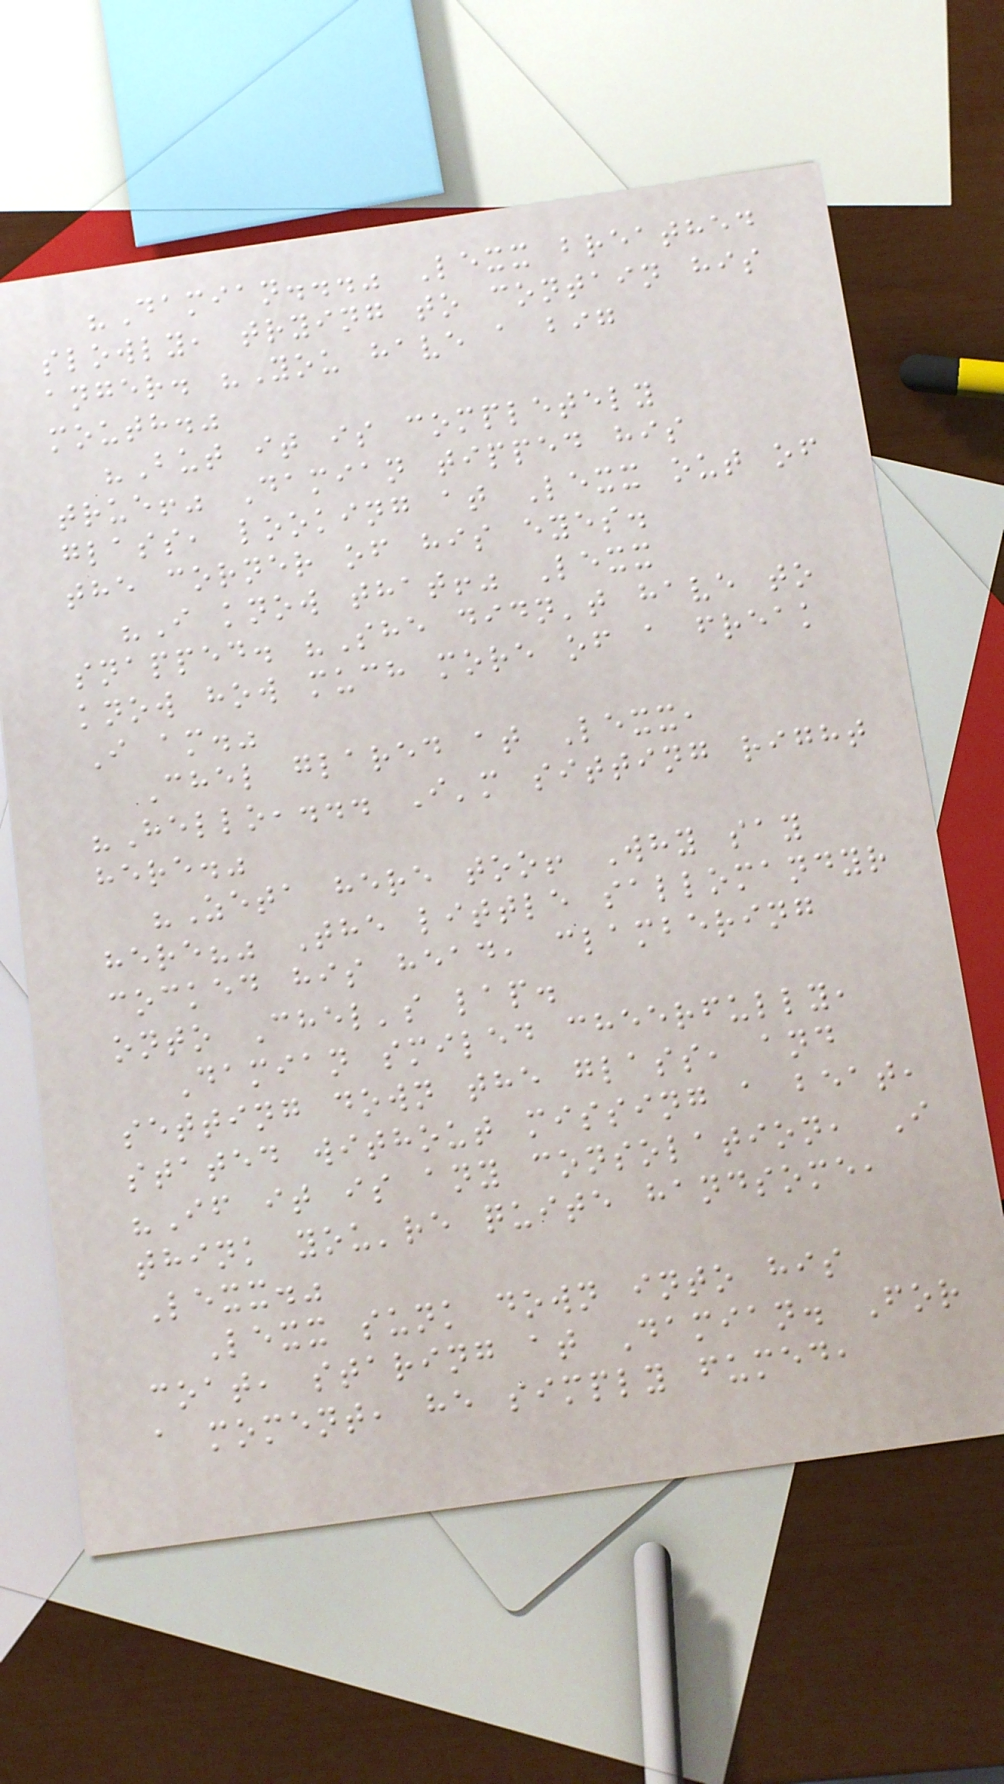"Damian..." Lexx breathed
slowly, trying to contain his
anger. "You have a big
mouth."
"But it is completely
true!" Damian tipped his
glass, looking at Lexx out of
the corner of his eyes.
"I know that!" Lexx
snapped. "She didn't have to
know how much more of a freak
I am."
Chel glared at Lexx,
"Hello,... I'm sitting right
here."
"Zeta here too! Why say
here?" The little sallomandyr
cocked his head, clambering
onto Chel's lap.
Damian smiled cheerfully,
setting down the glass, and
stated without missing a beat,
"If it is any consolation, I
think you're quite handsome,
Lexx."
Lexx sunk down into his
coat, staring at Damian. For
a moment, he simply fumed,
